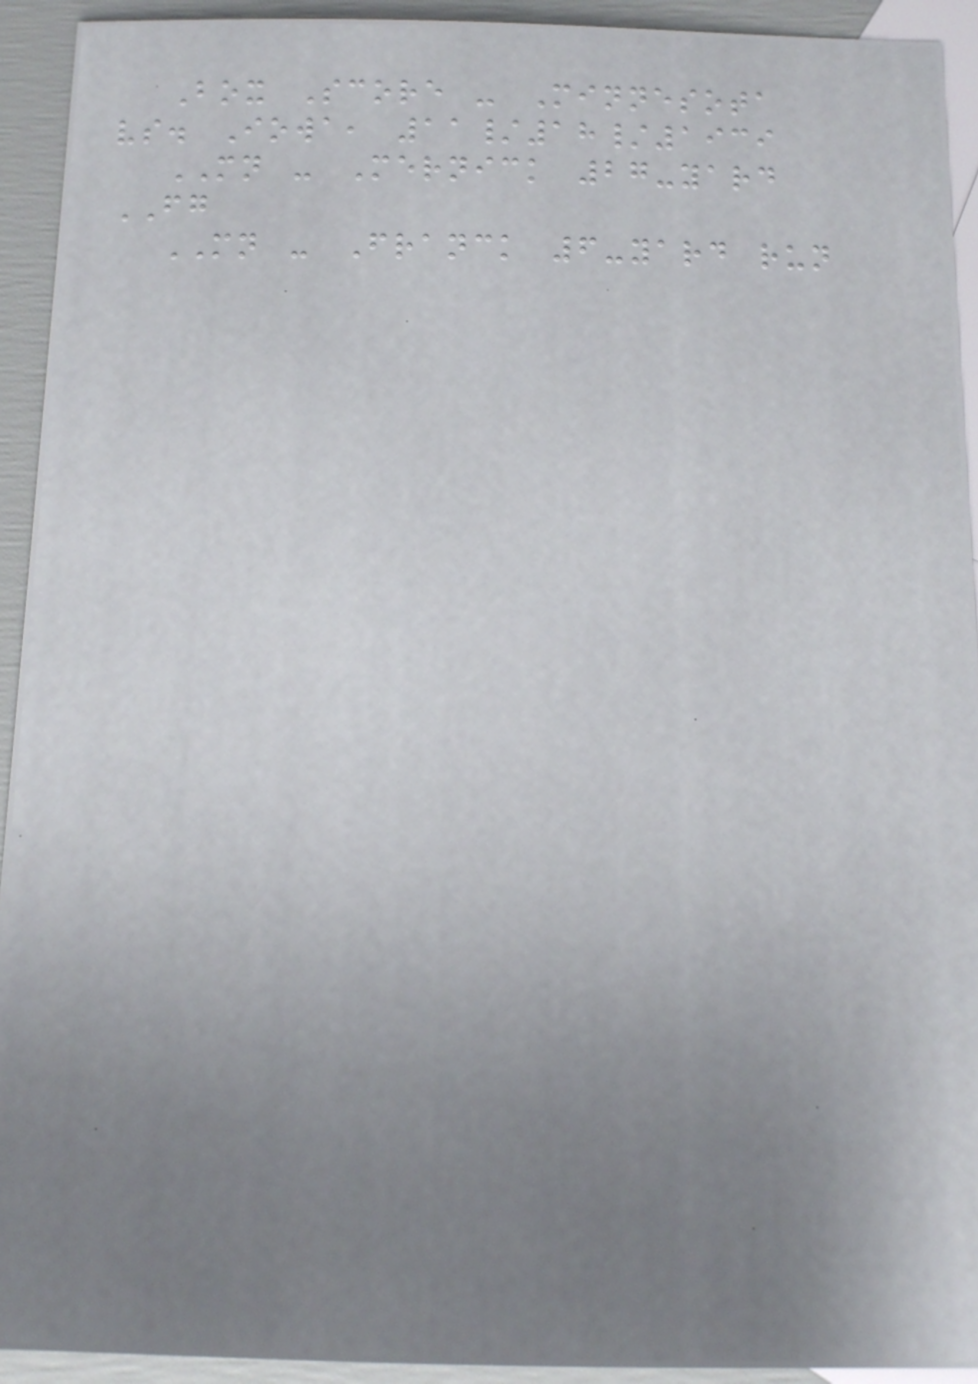Box Score - Minnesota
vs. Iowa, 11/18/1939
MN - Mernick 27-yard
FG
MN - Franck 6-yard run
